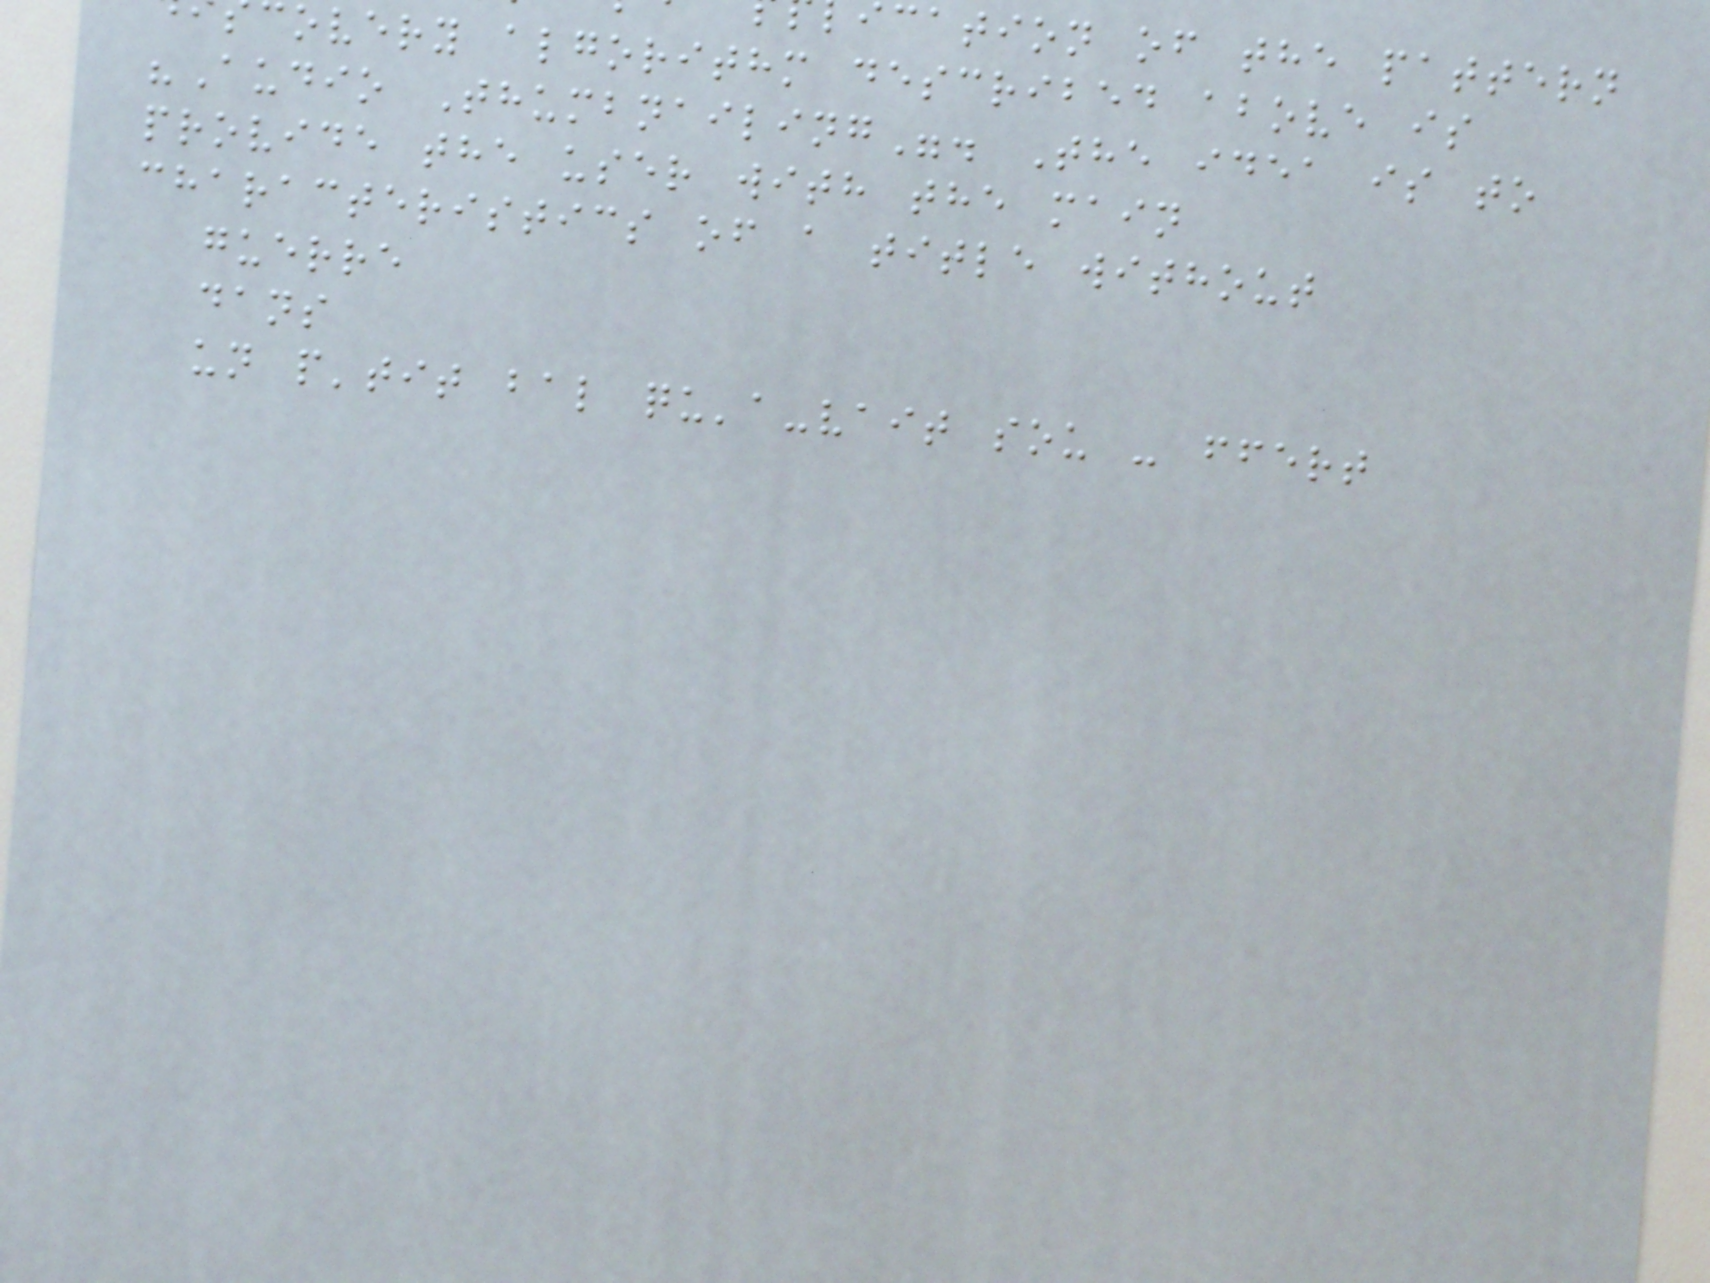cation of the pattern
overy algorithm described above is
"Audio Thumbnailing". The idea is to
provide the user with the main
characteristics of a title without
guerre
dans
un p'tit bal qu'a-vait sou - ffert
